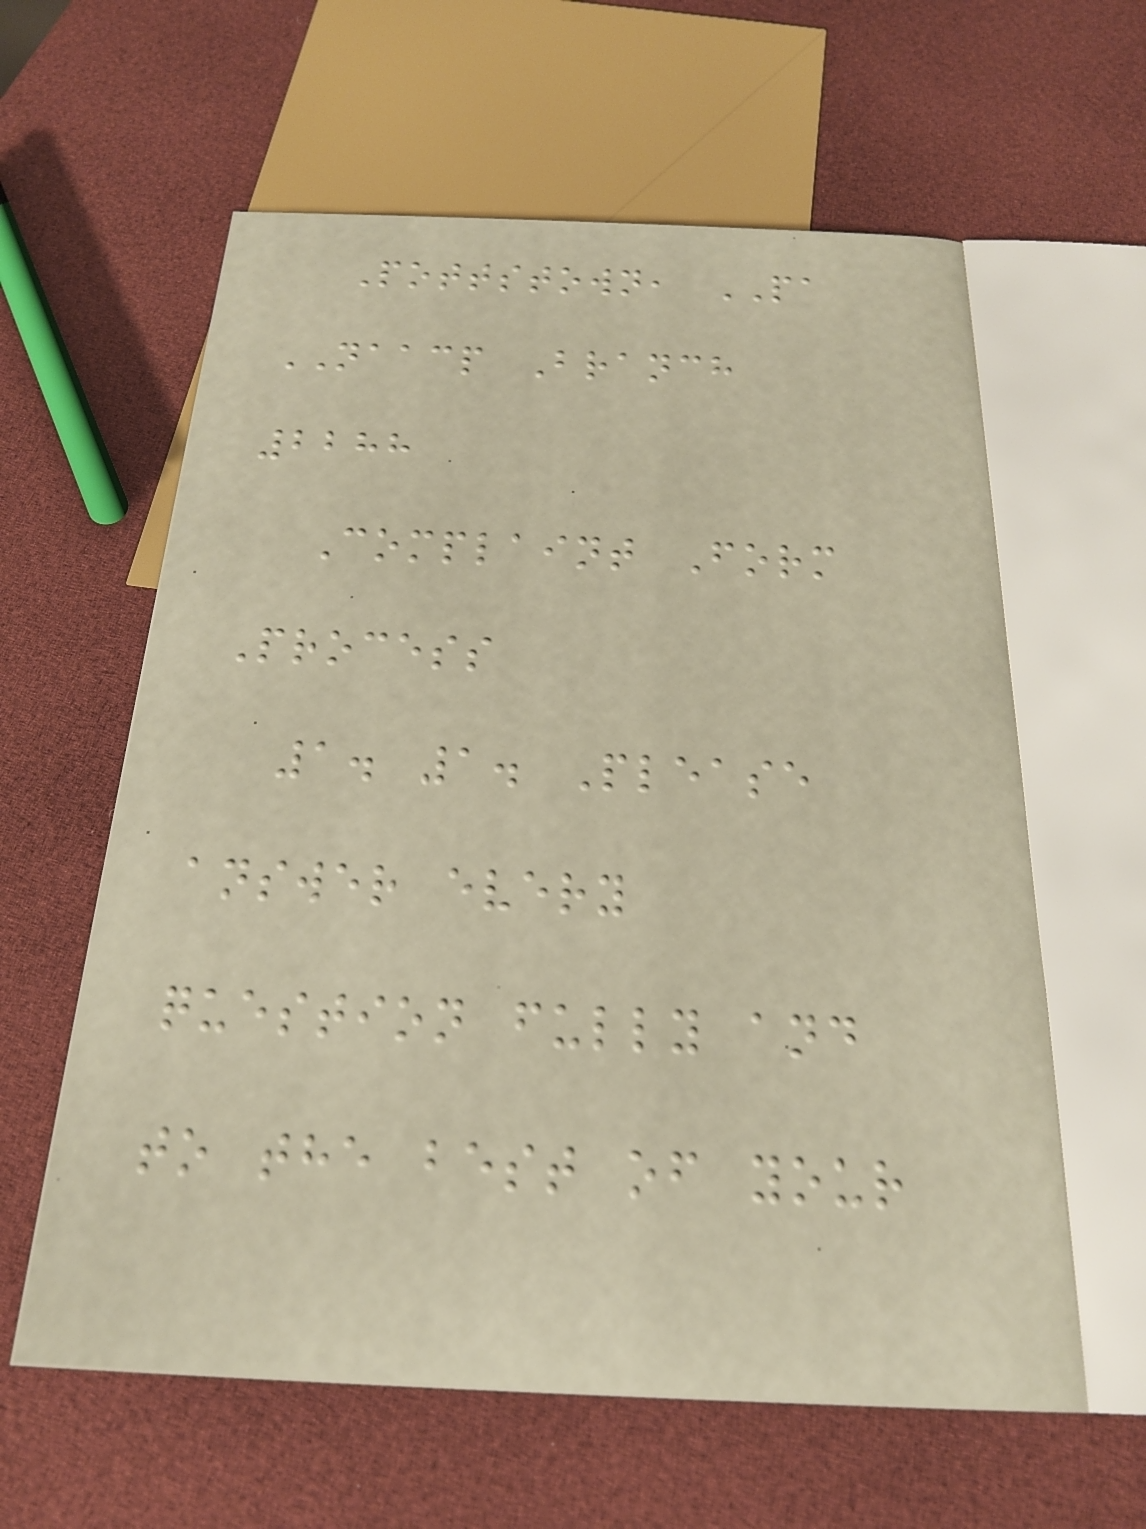Pottstown, PA
NAACP Branch
2288
Complaint Form
Process
1. 1. Please
answer every
question fully and
to the best of your
